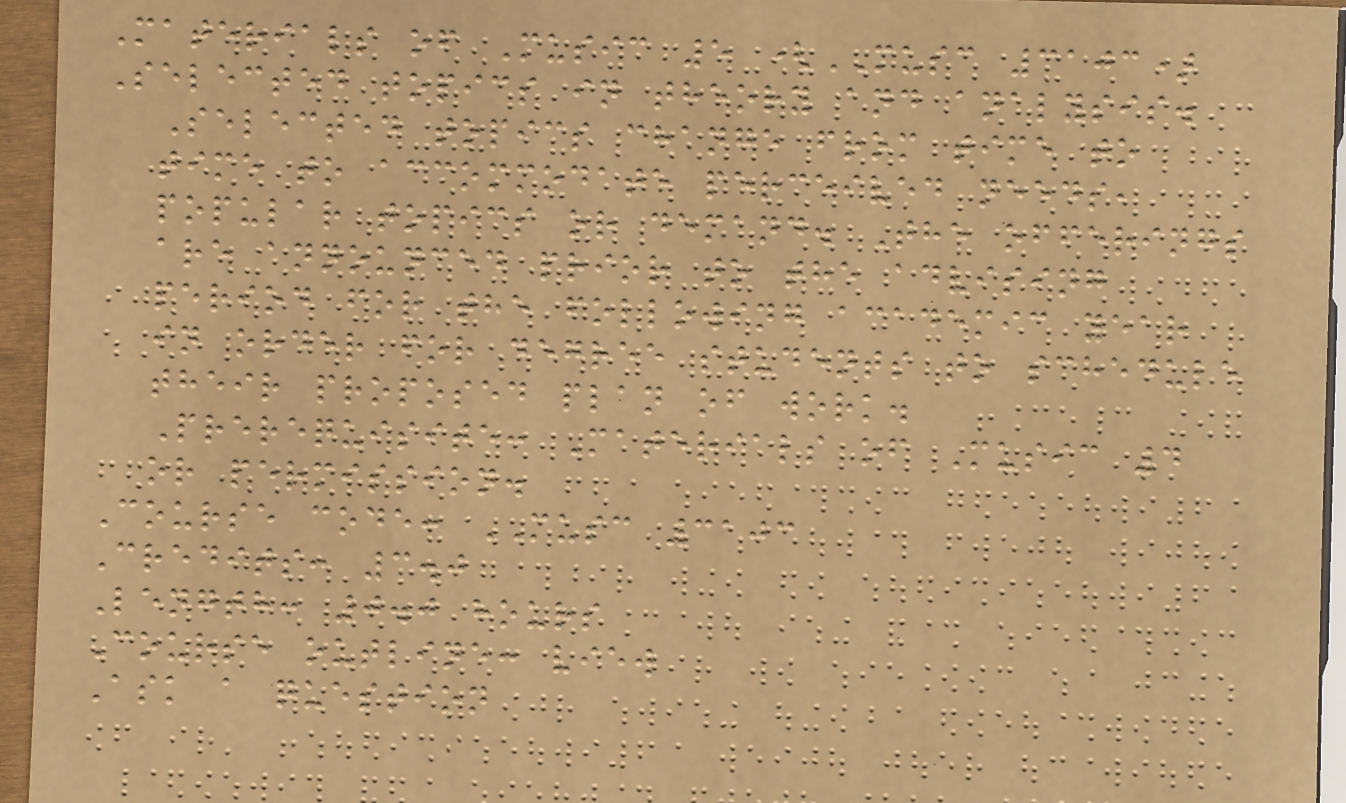Materials of Music 5 (MUSC 3103)
Selected topics in theory and analysis.
Selected topics change from time to
time to accommodate perceived needs,
popular topics or demand. The offerings
are announced prior to the advising
period for the following academic year
in order for degree students to schedule
their proposed plan of work.
Prerequisite: Materials of Music 4
or permission.
Course code: MUSC 3103
Credits: 3.0
Length: 0.0 hours
Course outline: view
Ask a question
